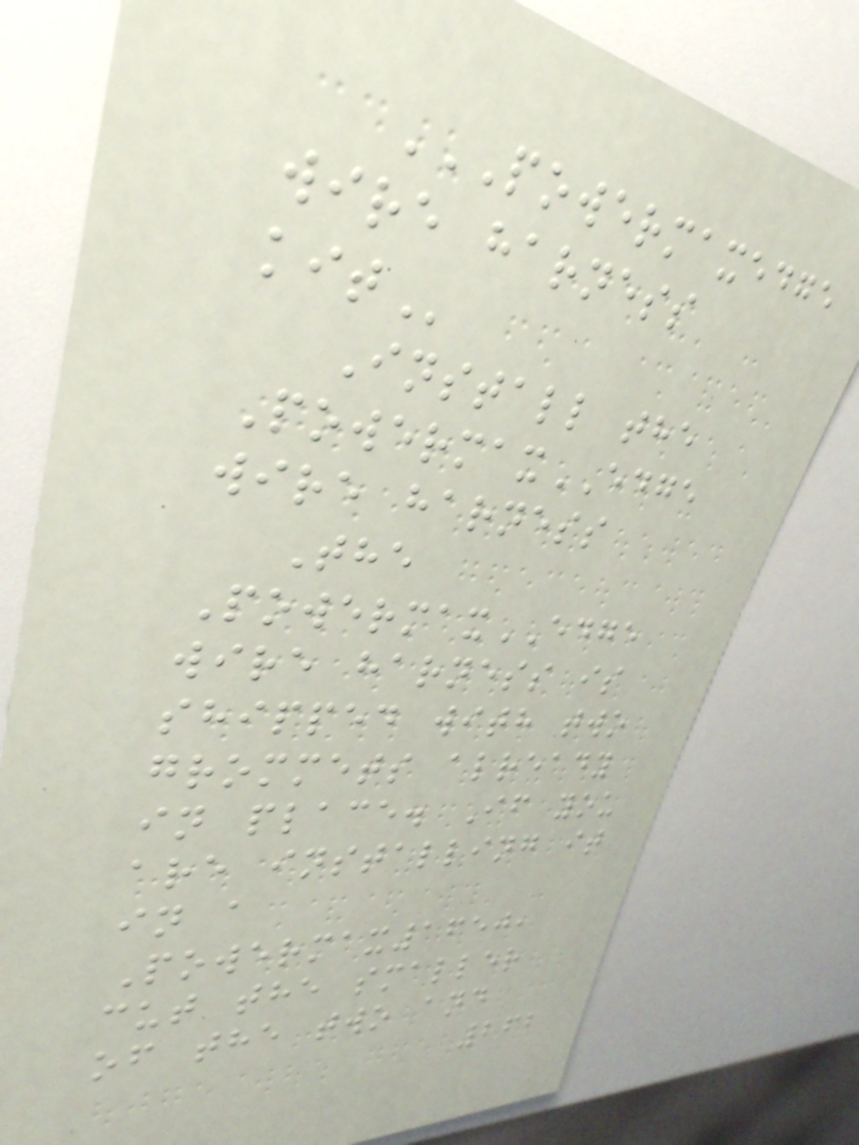POWERMAXEDGE
WIRE HARNESS
KIT
Install the
PowermaxEDGE
wire harness
The
PowermaxEDGE
wire harness is
shipped with two
grommets already
in place. If you
are installing it
in a
Powermax1650,
cut the smaller
of the two and
262
